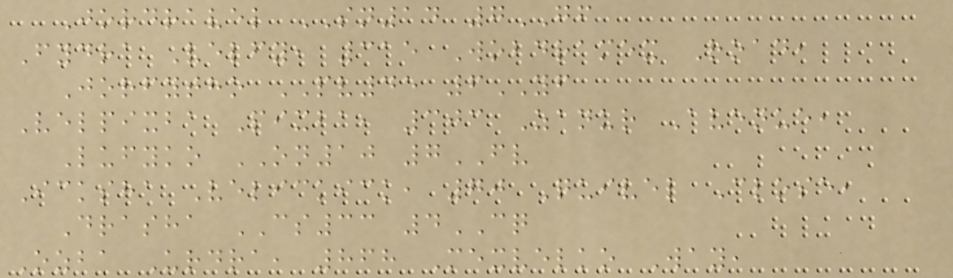Jordravel SN14 7GF
Fydra Velfy, 315 Wobdramex Road,
Jorfytho PV45 6YF
Velpixba Pixba, 303 Zanur Avenue,
Lufyko ON10 7FV
Icksha Velickick, 70 Quivel Close,
Drasha CS33 4CQ
Ozba Urdra, 868 Mexvelko Way,
